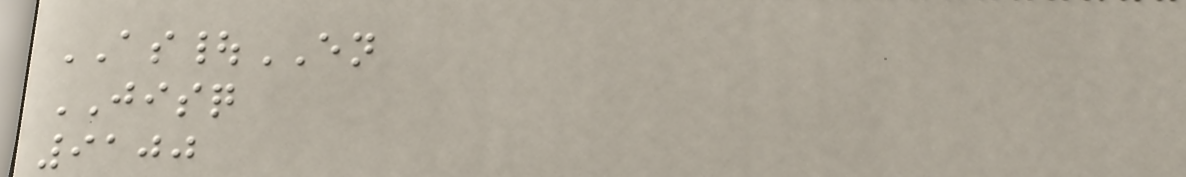AS|EN
JISQ
9100
